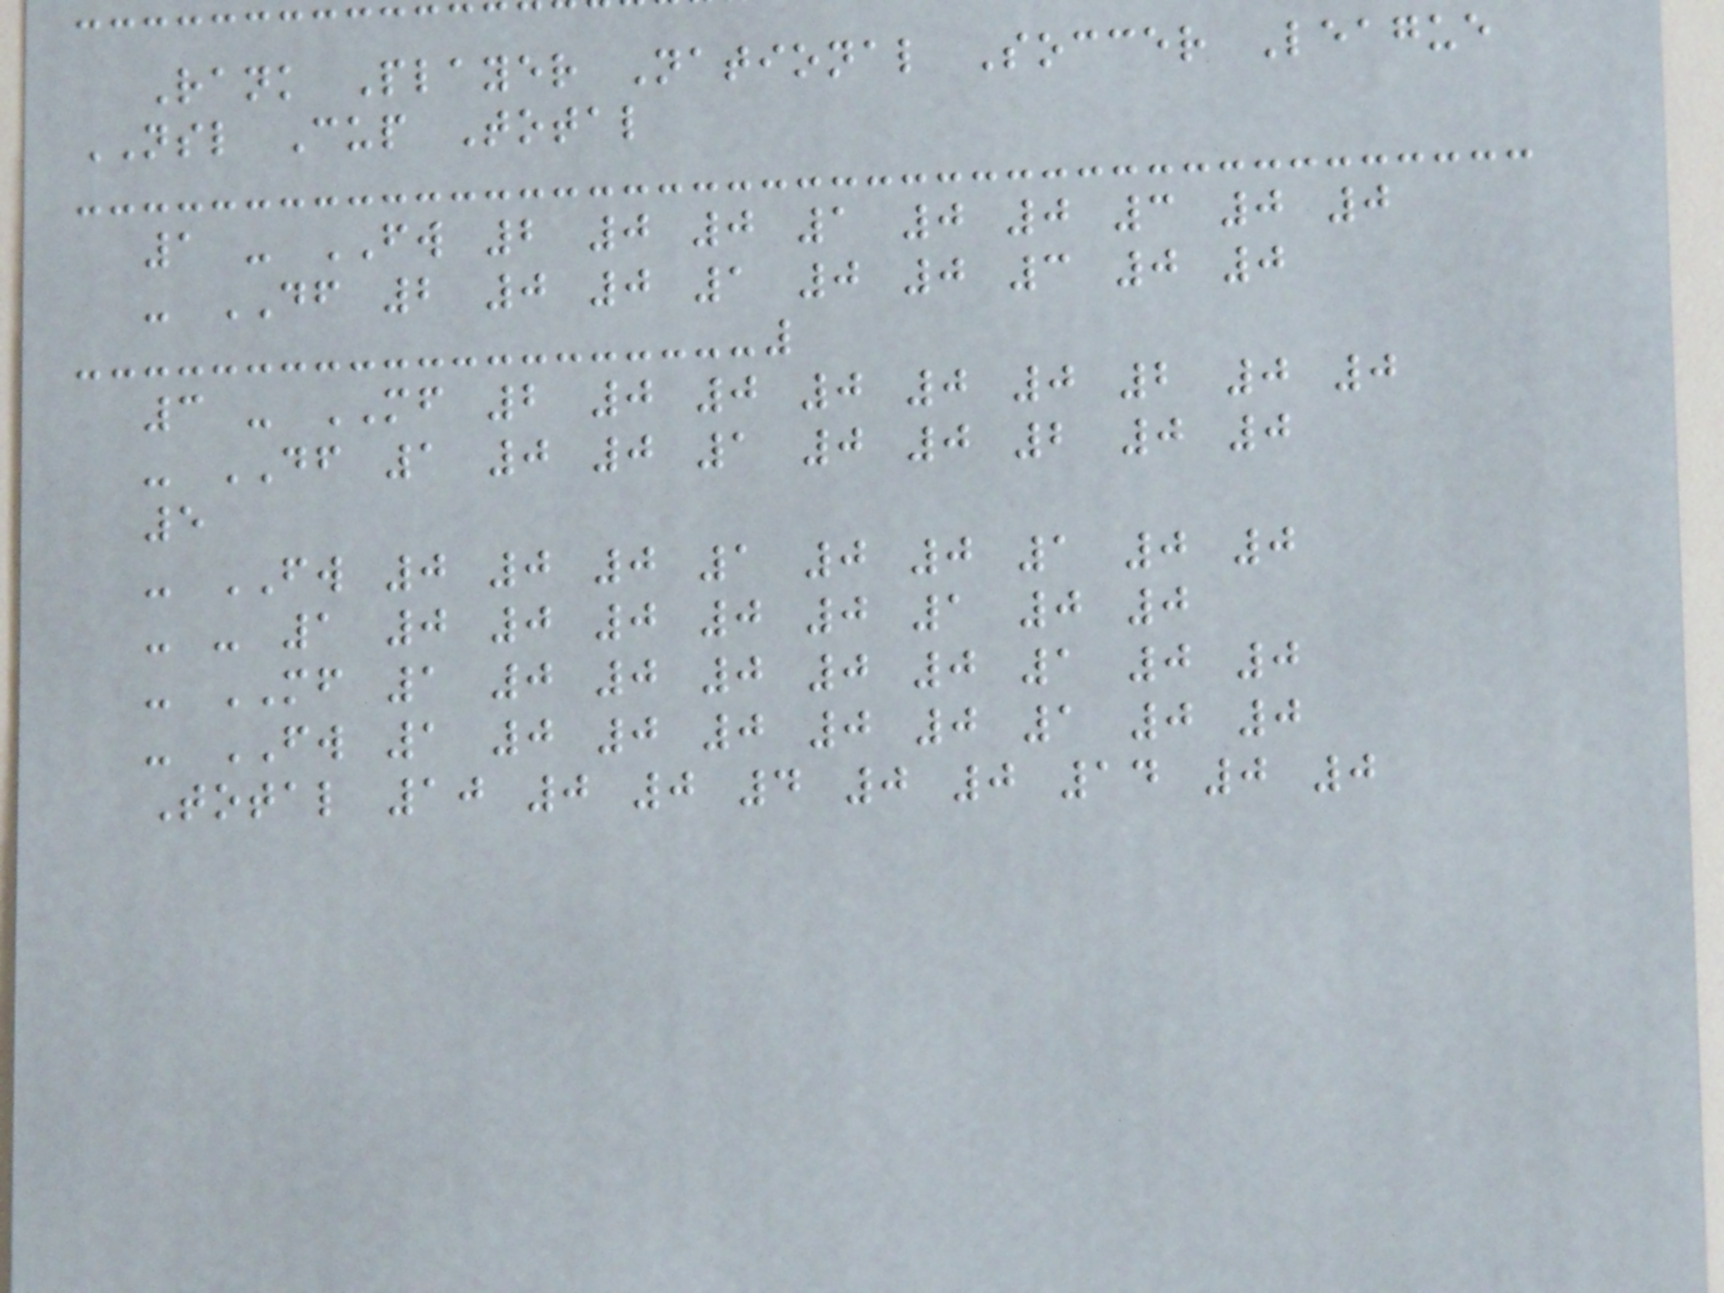Rank Player National Soccer League
NSL Cup Total
1 - FW 2 0 0 1 0 0 3 0 0
- DF 2 0 0 1 0 0 3 0 0
3 - MF 2 0 0 0 0 0 2 0 0
- DF 1 0 0 1 0 0 2 0 0
5
- FW 0 0 0 1 0 0 1 0 0
- - 1 0 0 0 0 0 1 0 0
- MF 1 0 0 0 0 0 1 0 0
- FW 1 0 0 0 0 0 1 0 0
Total 10 0 0 4 0 0 14 0 0
